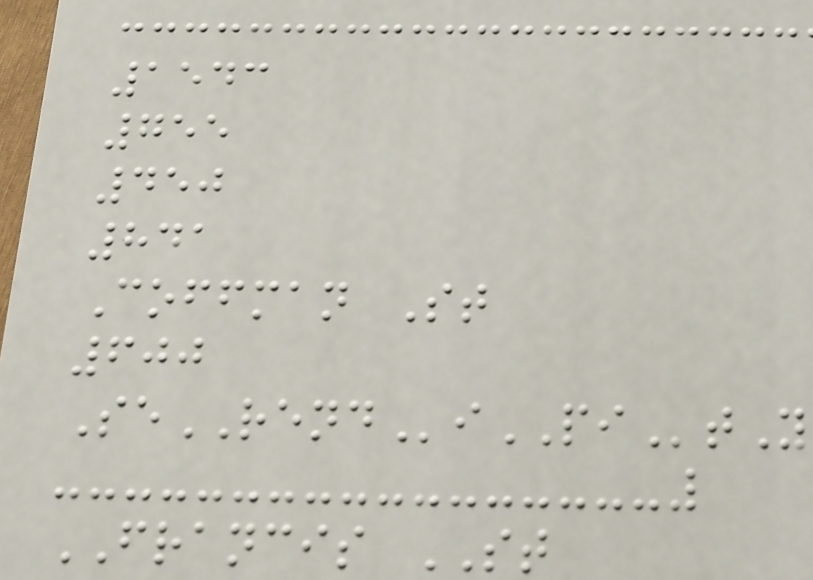1543
755
450
841
Coffman St
600
SeRENDiPItY
FRANCIS ST
